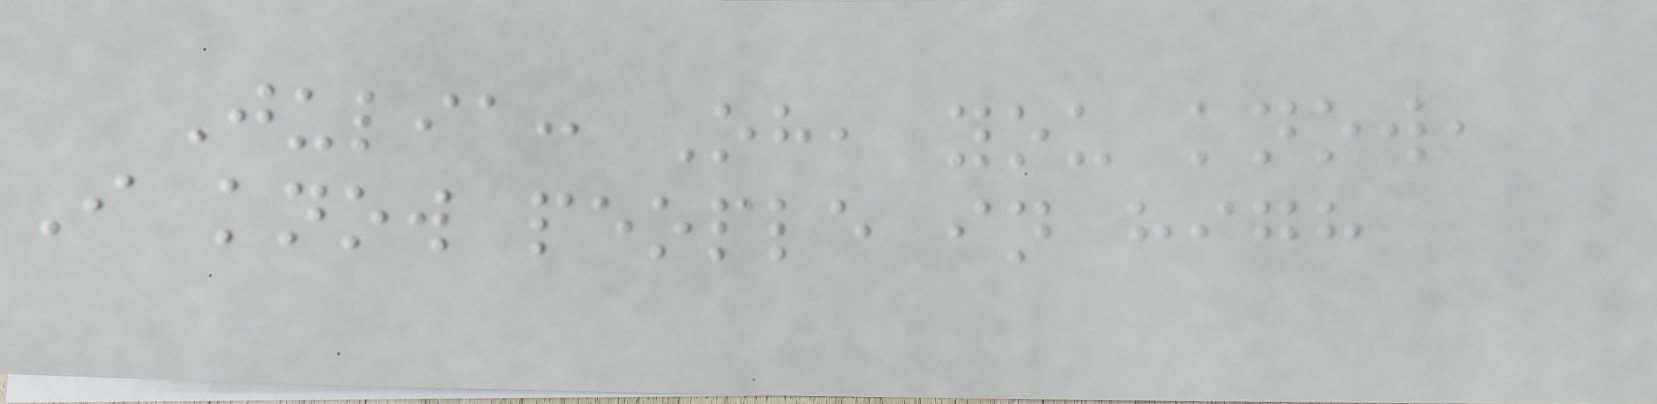Julia: Oh, you know,
I know people in high
